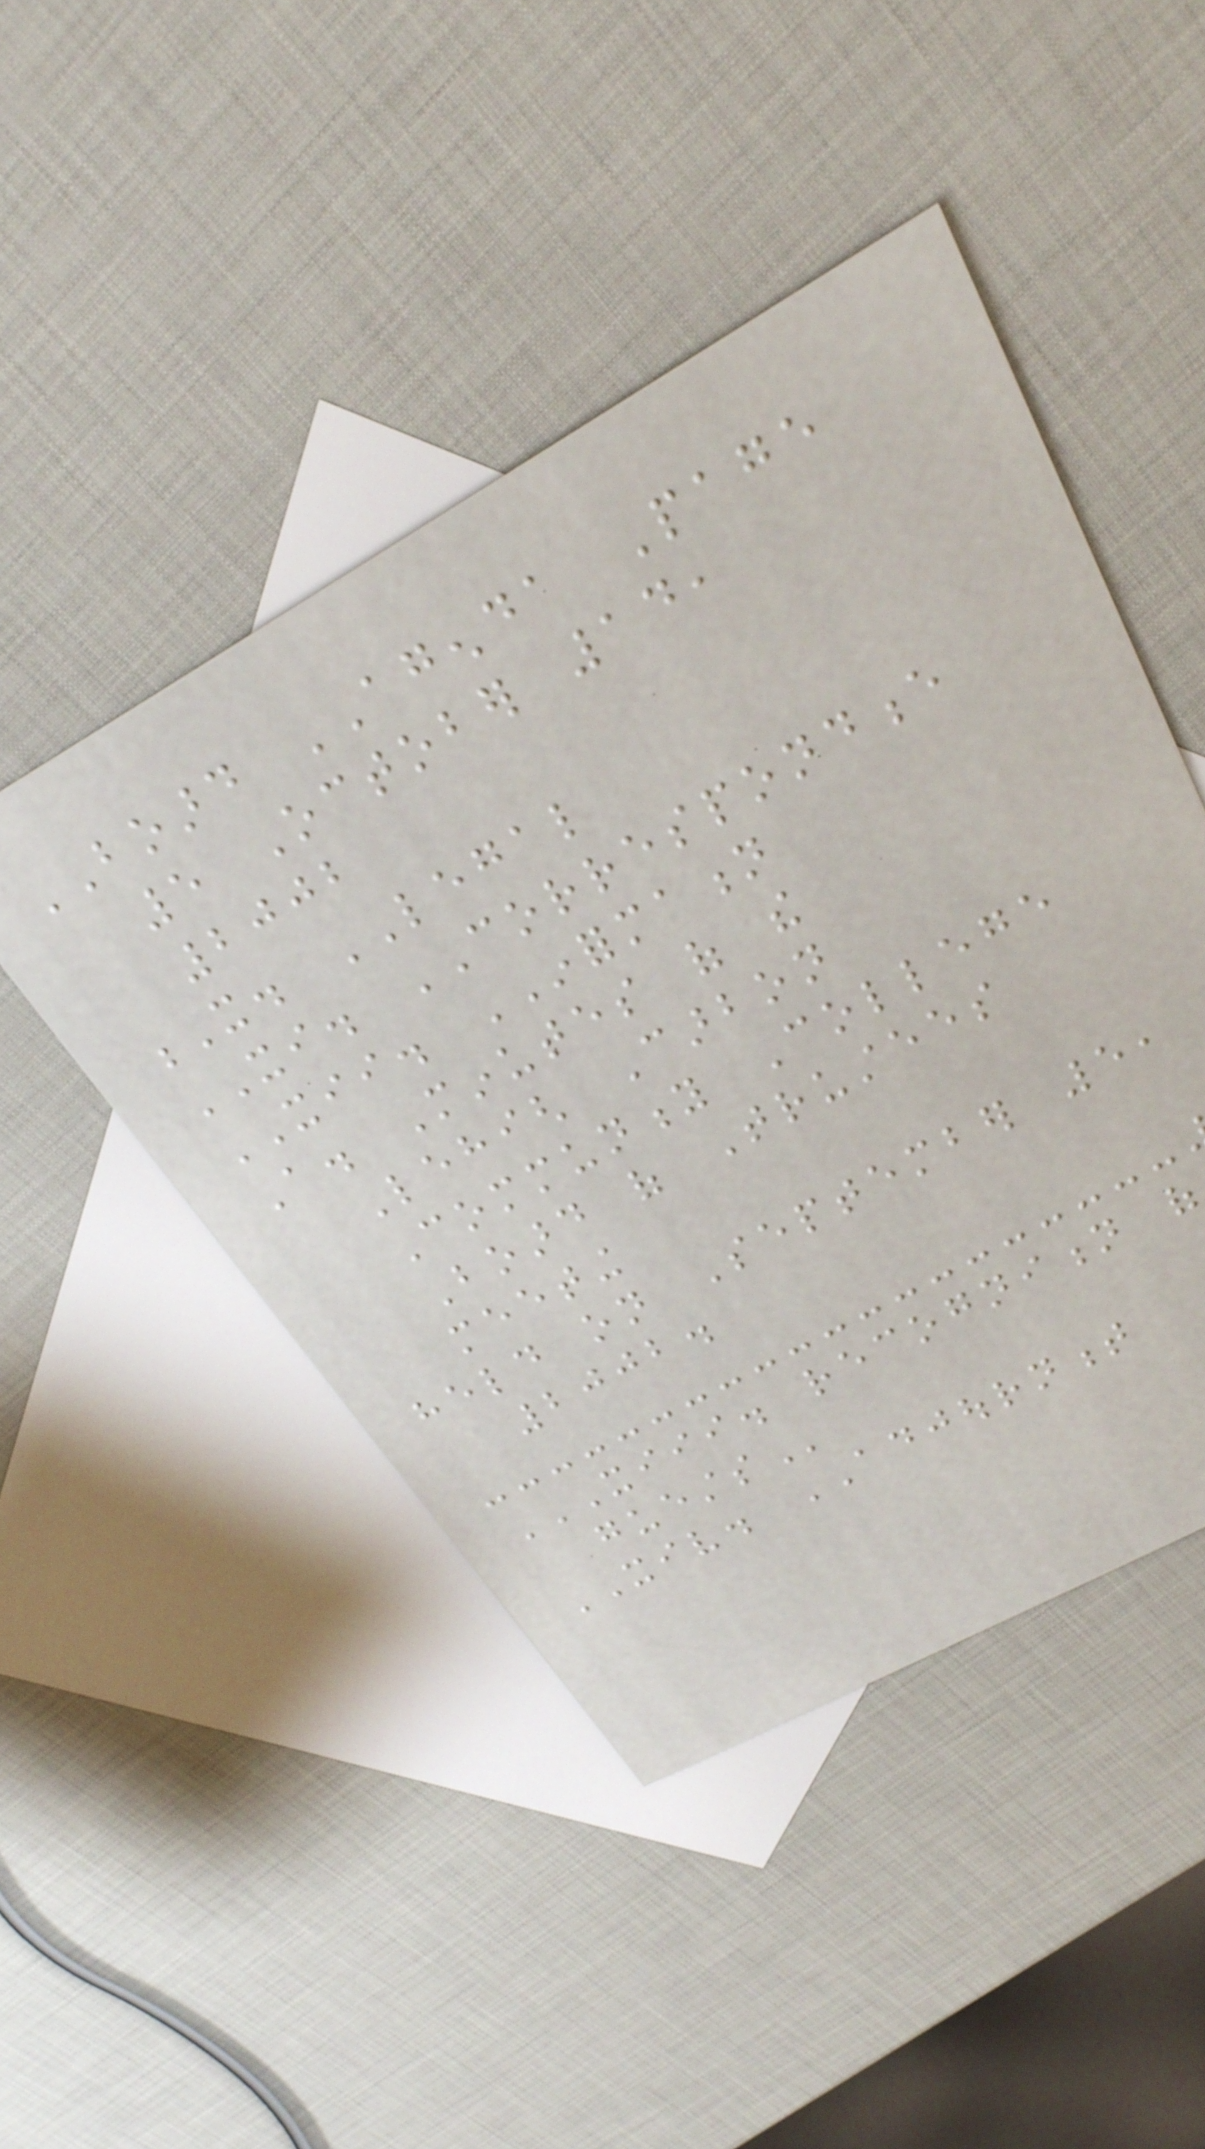BOARD AGENDA Page
5 October 14,
2002
X. LEGAL
XI. CORRESPONDENCE
XII. INFORMATION
A. Minutes of the
Lehigh Carbon
Community College
Board of Trustees
meeting
held on September 5,
2002.
XIII. RECOGNITION OF
GUESTS
XIV. ADJOURNMENT
